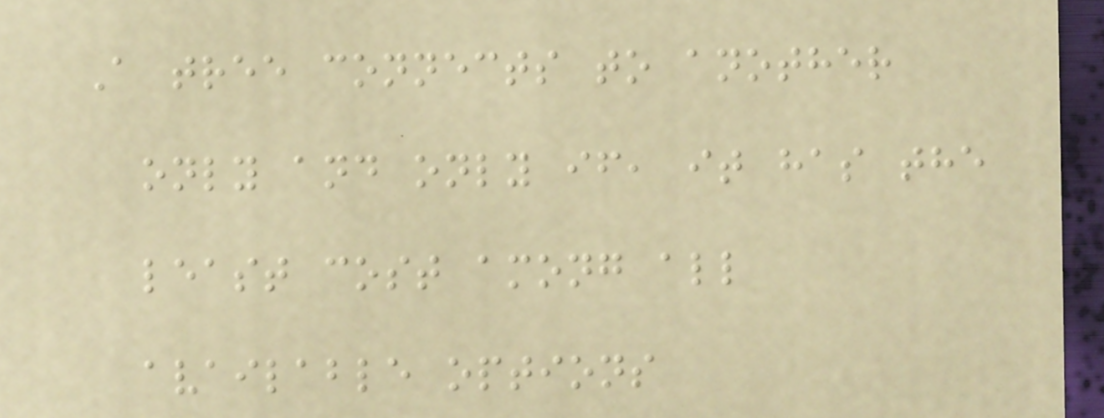A tree connects to another
only and only if, it has the
least cost among all
available options
